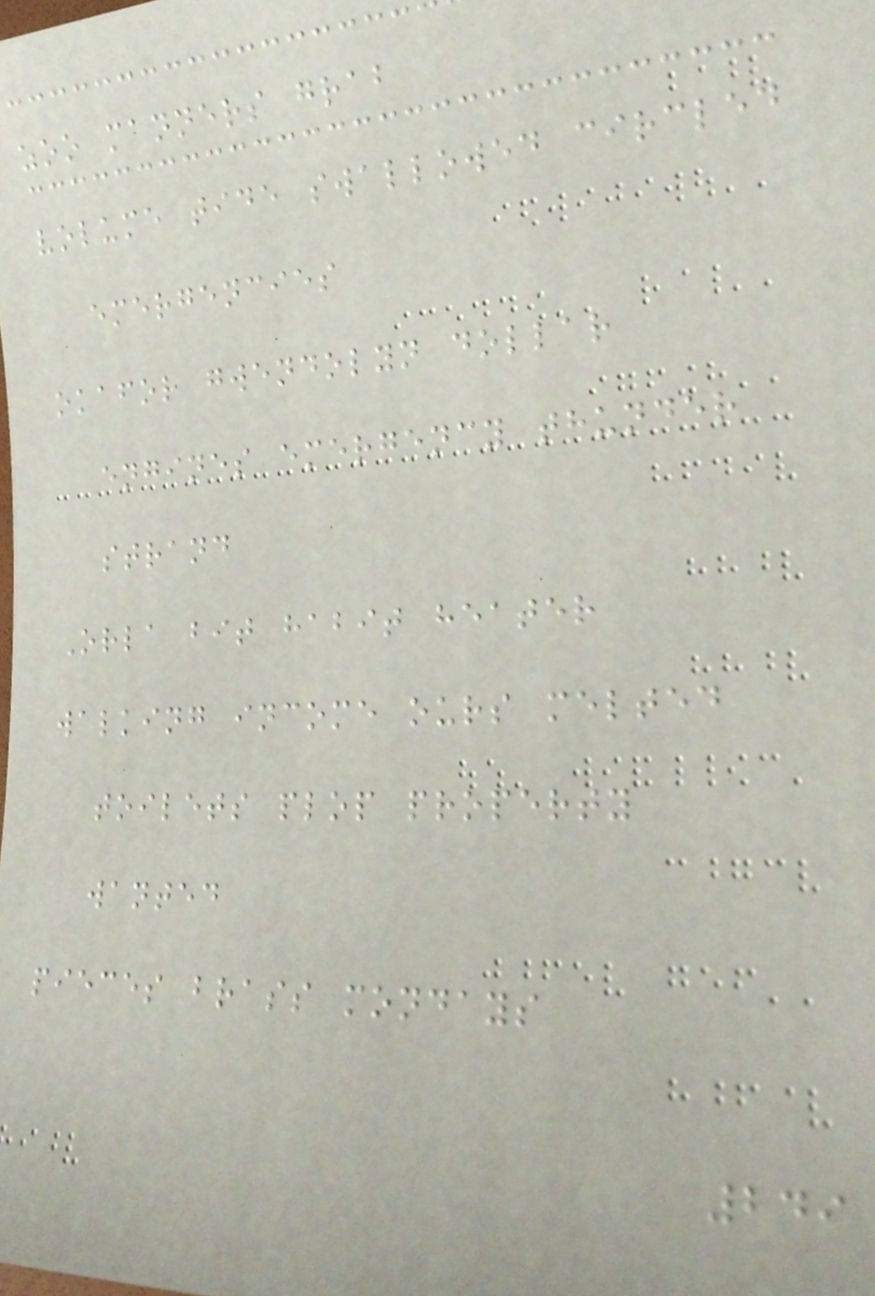zoo manners grab
volume tide swallowed circled
emergencies
okafor gwendolyn dollar
engines emergency thunder
strand
Orla bit habit heater
walking income ours melted
toilets plop property
wanted
pieces brass mondays
249
